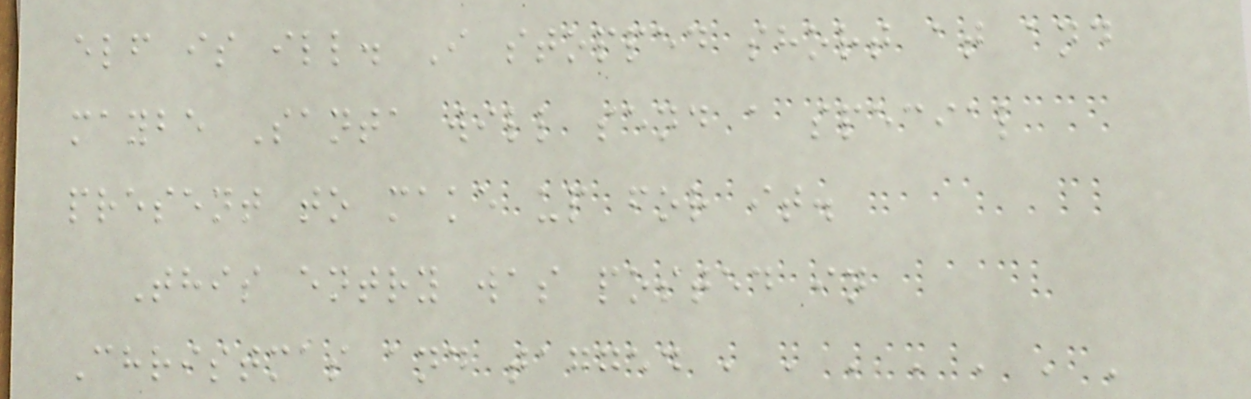elf is ill. I stopped short at and
maybe Santa will send a special
present to make up for it.
This entry was posted in
Christmas and tagged , , , , , , ,
